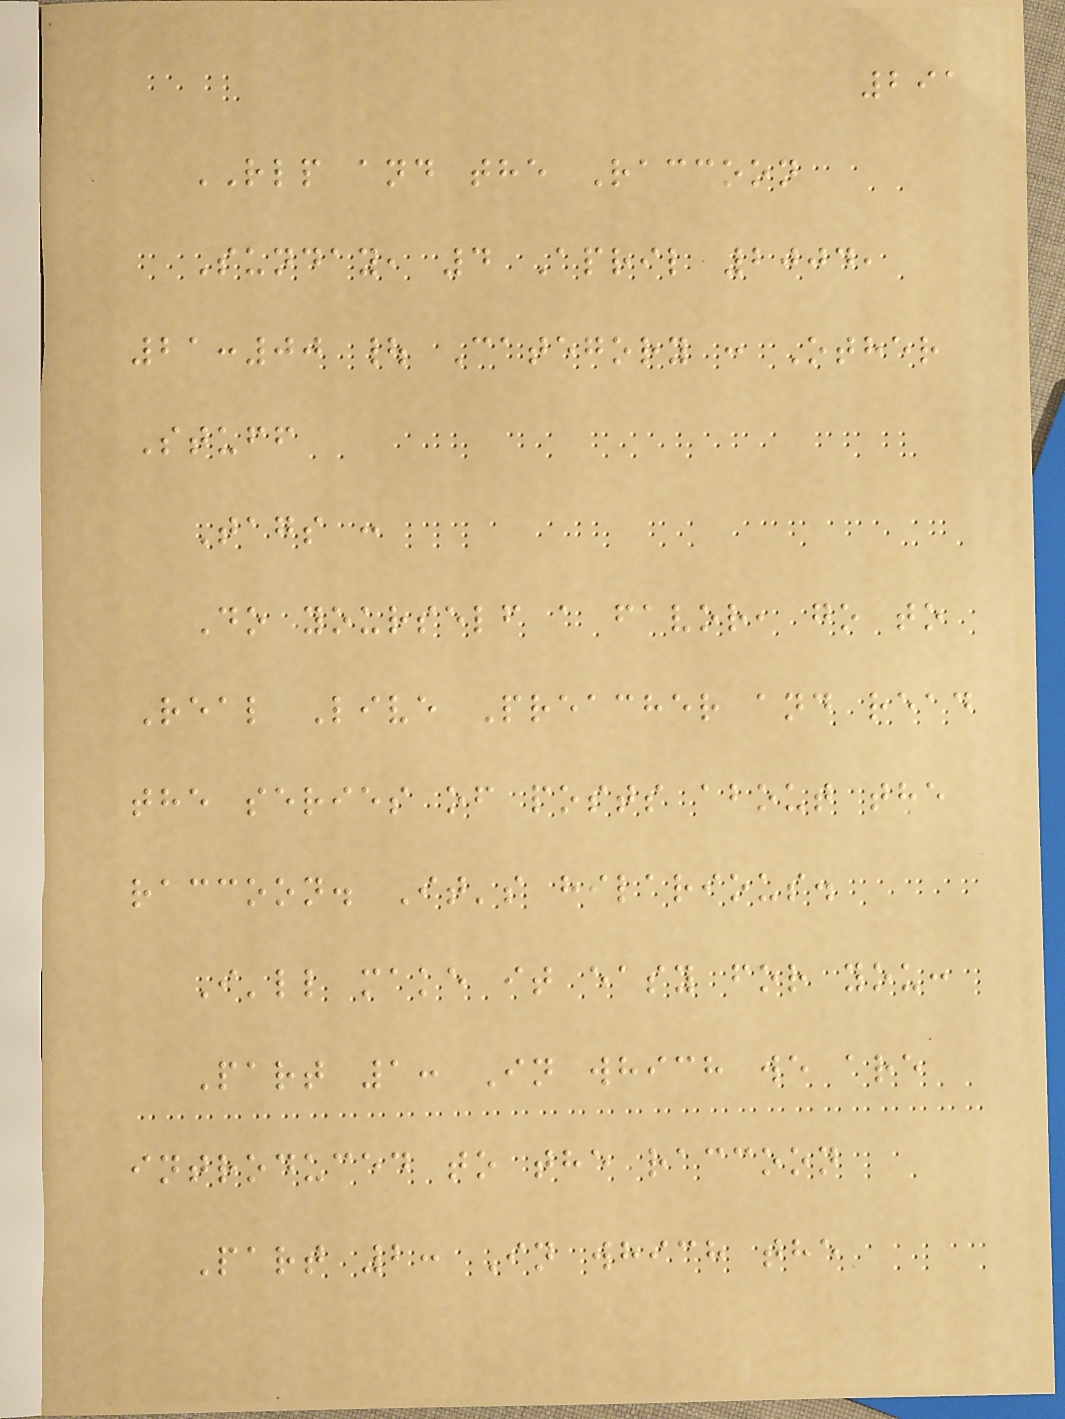291
RLP and the Raccoon
Sunday, 4 April 2004,
21:00 | Category : Other
Stuff
Tags :
Do yourself a favor, go to
Real Live Preacher and read
the series of posts about the
raccoon. It's hilarious.
I'll make it easy for you:
Part 1: In which we are
introduced to the raccoon
Part 2: In which the
